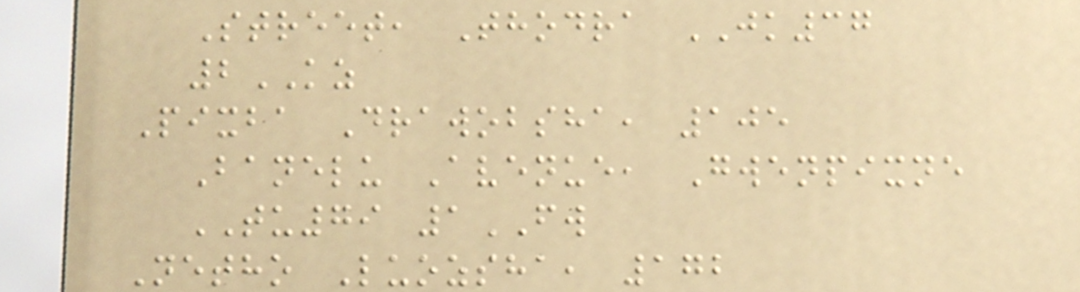Street, Thodra JK37
2KZ
Pixba Drawobsha, 105
Banelu Avenue, Gwenpixne
TU79 1FW
Netho Luozsha, 172
